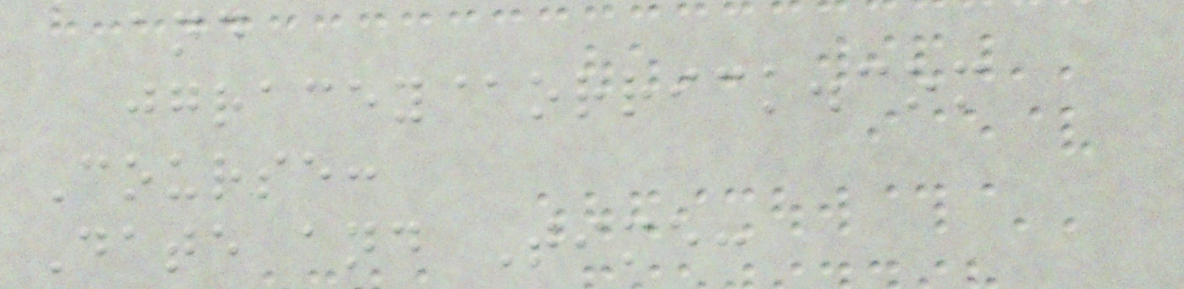and
jgracey@orrick.com
Course:
Date and Time:
